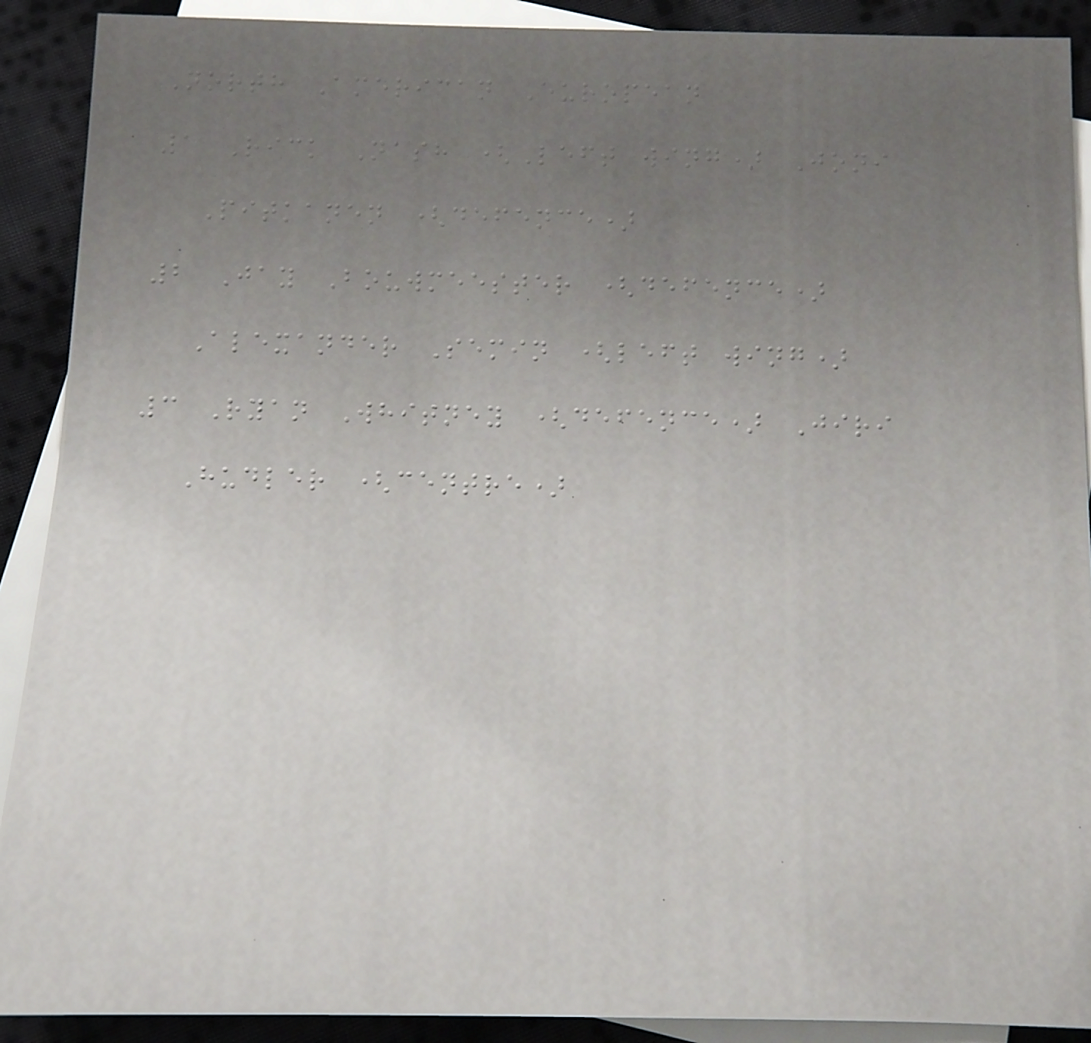North American European
1 Rick Nash (Left wing) Joni
Pitkanen (defence)
2 Jay Bouwmeester (defence)
Alexander Semin (left wing)
3 Ryan Whitney (defence) Jiri
Hudler (centre)
